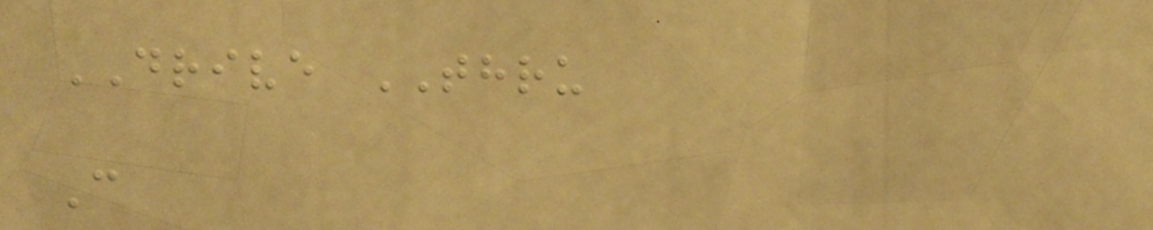DRIVE THRU
C
